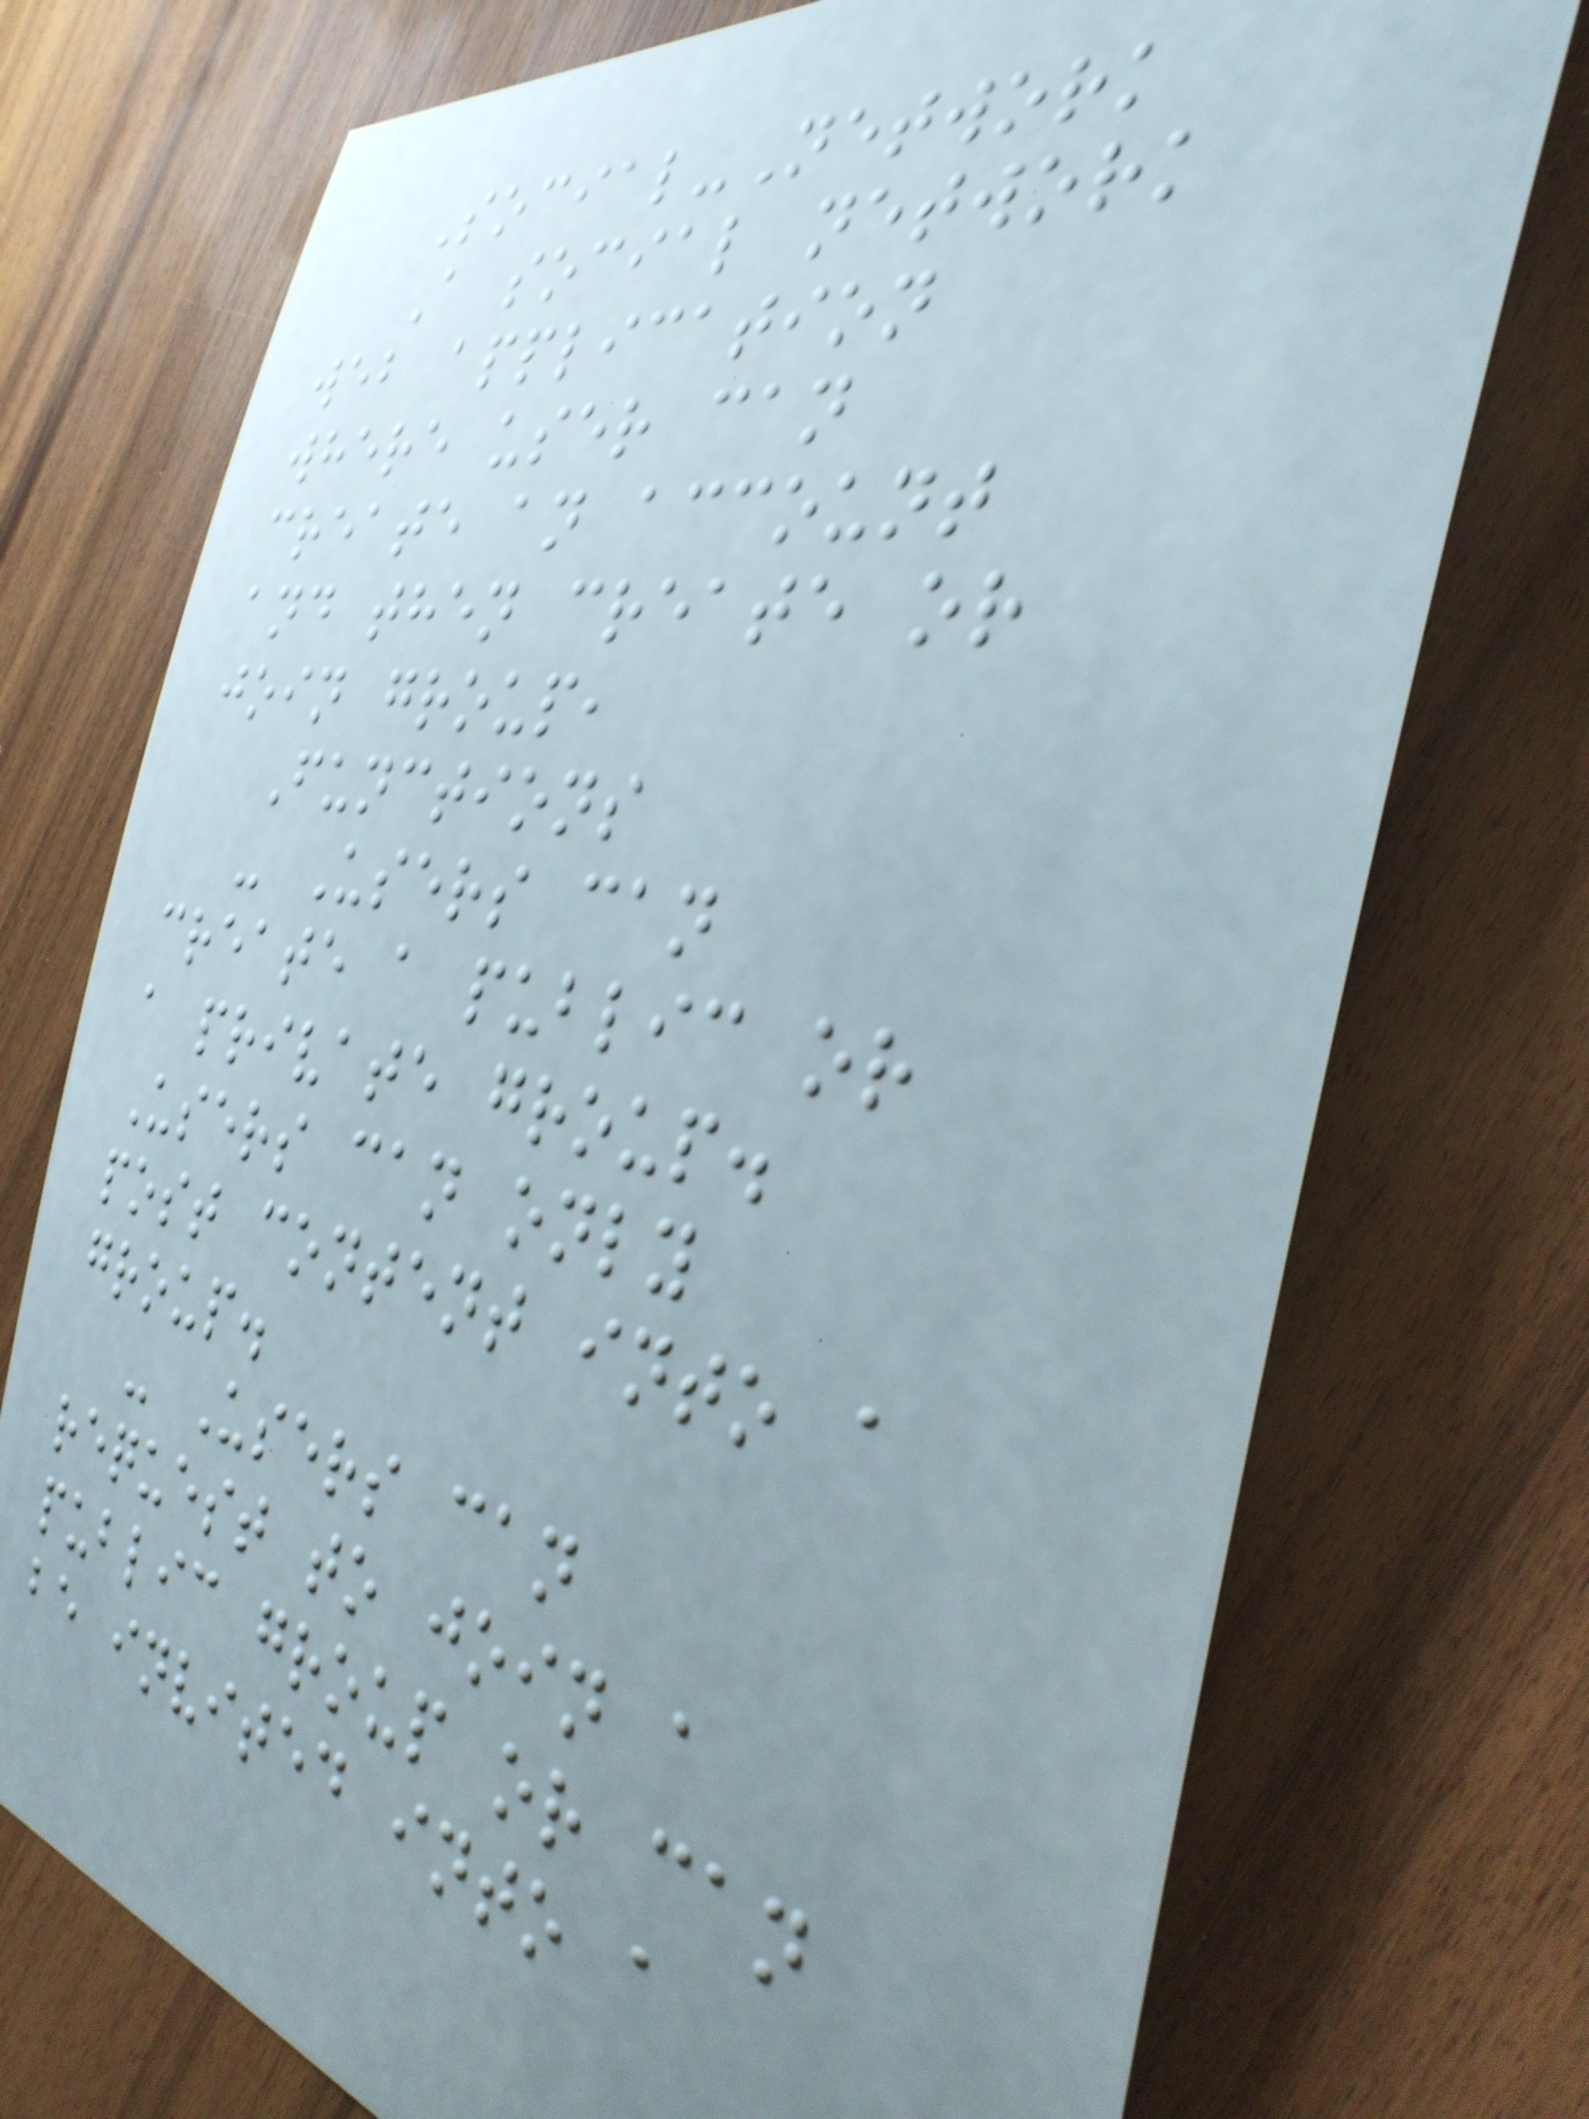Social-Network
A social network
web application
where user can
create an account
and then create or
join group,
Functions
- Users can
create a public or
a private group.
Users can only
post content into a
group.
- Users can
request to join a
public group or can
be invited into a
